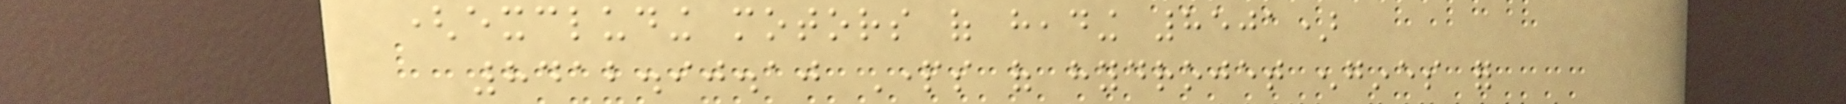(excluding motors of heading 8501)
8412.90.10 Parts of hydrojet engines for
